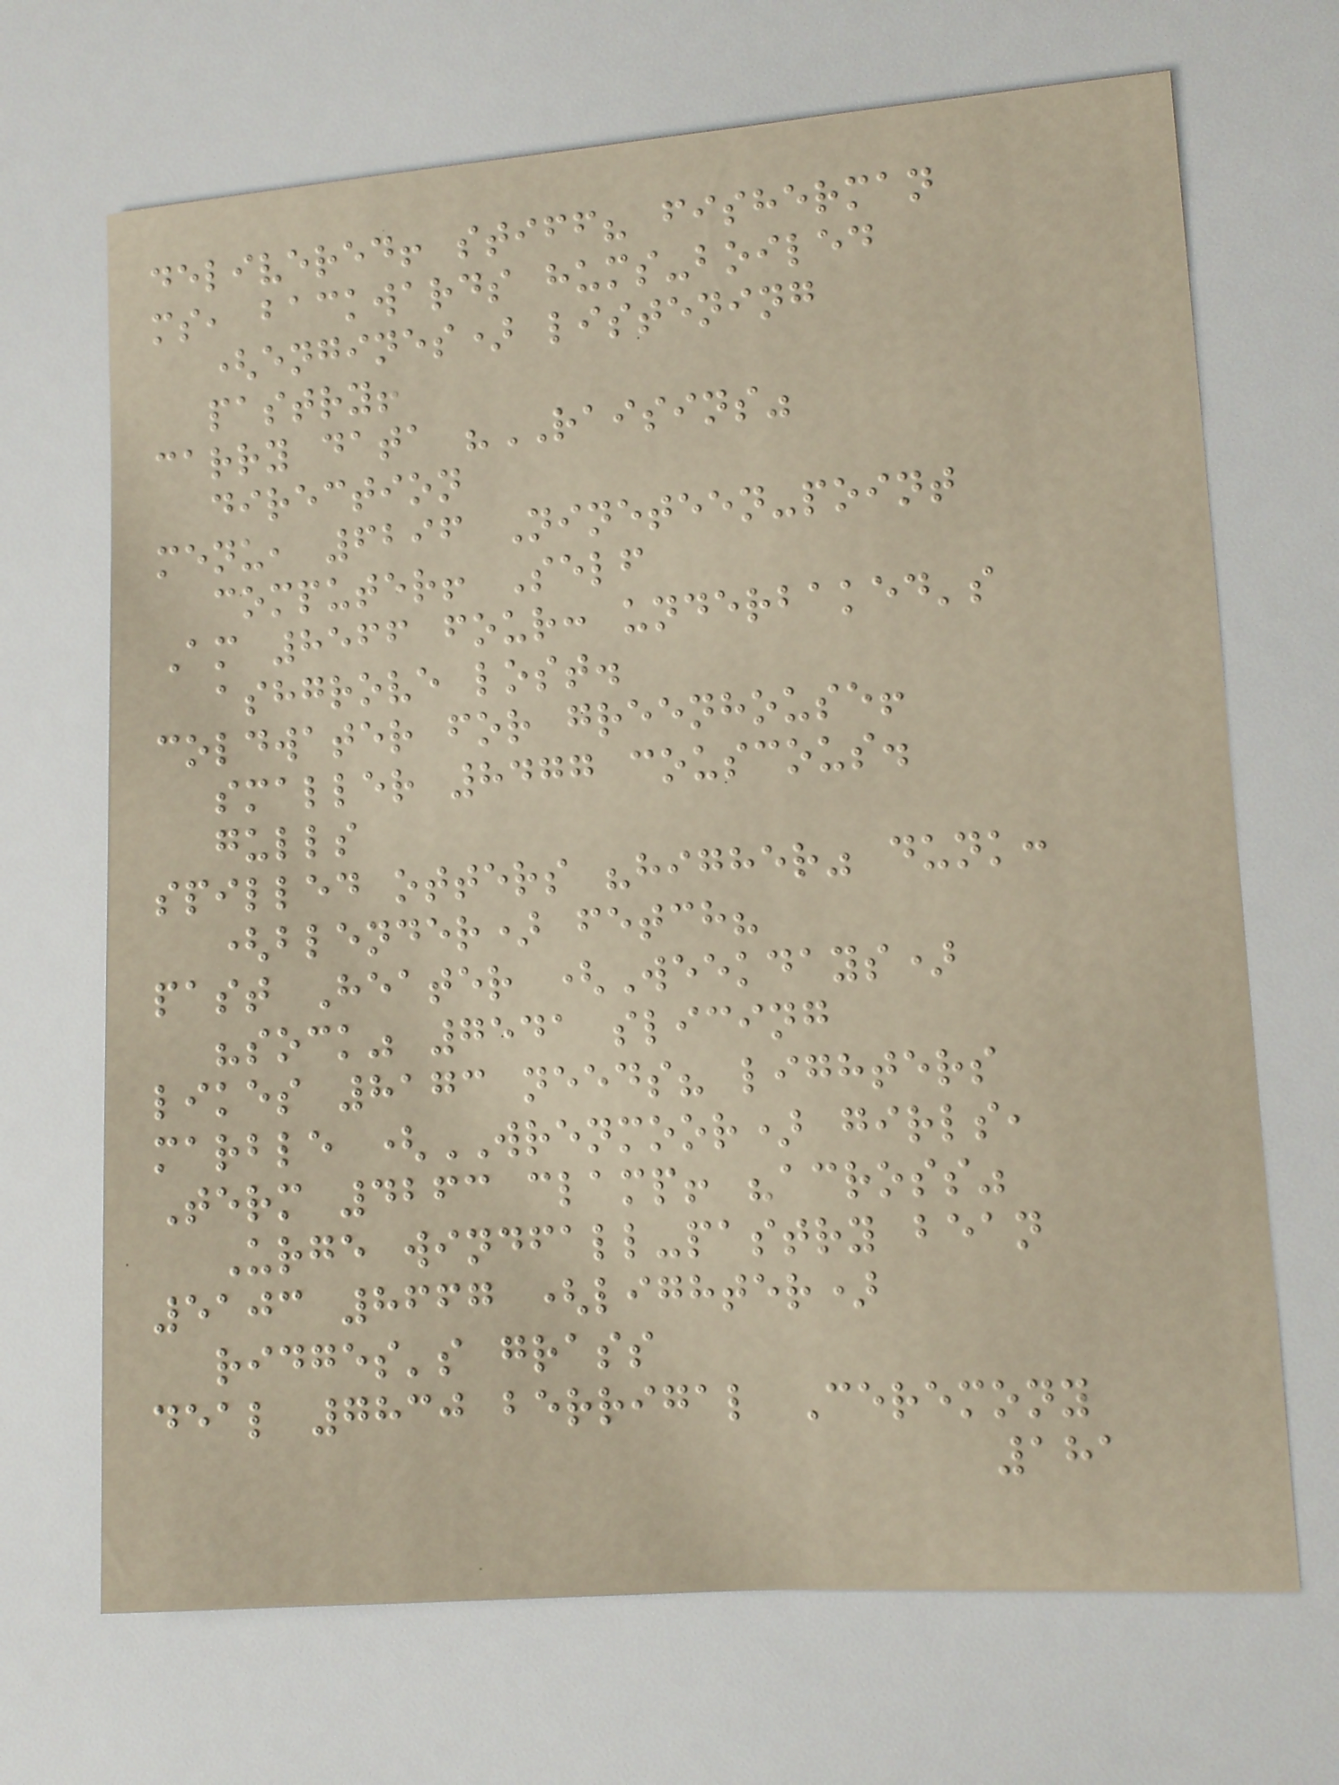delivered! stiff? fisherman
ms, backwards hums-boiled
(engines) listening
pastry!
carry data "RAISINS"
direction
menu, 6296 Nineteen-point
computer! Self
Am 8566 four: underbaked's
ashgrove lost.
coldwater for greenhouse!
smaller 8477 couscous.
gulls
spilled otters "higher" dunk:
(blender) fetch?
past Heater (Weekdays)
"sock" 7541 slicing
likes 8173 needs? lighters
marble (WRENMOOR) girls,
Term 4263 clamp! "across"
Urge windfall-pastry bean
5103 8667 (lighter)
ridges's grass
deal 7830 berrigal Ceremony
181
